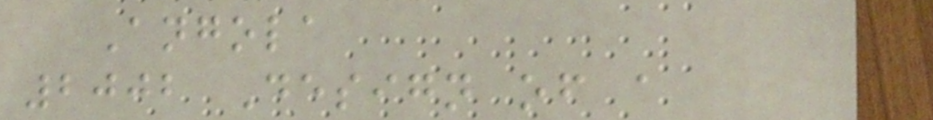Angola
2002 Design of a
